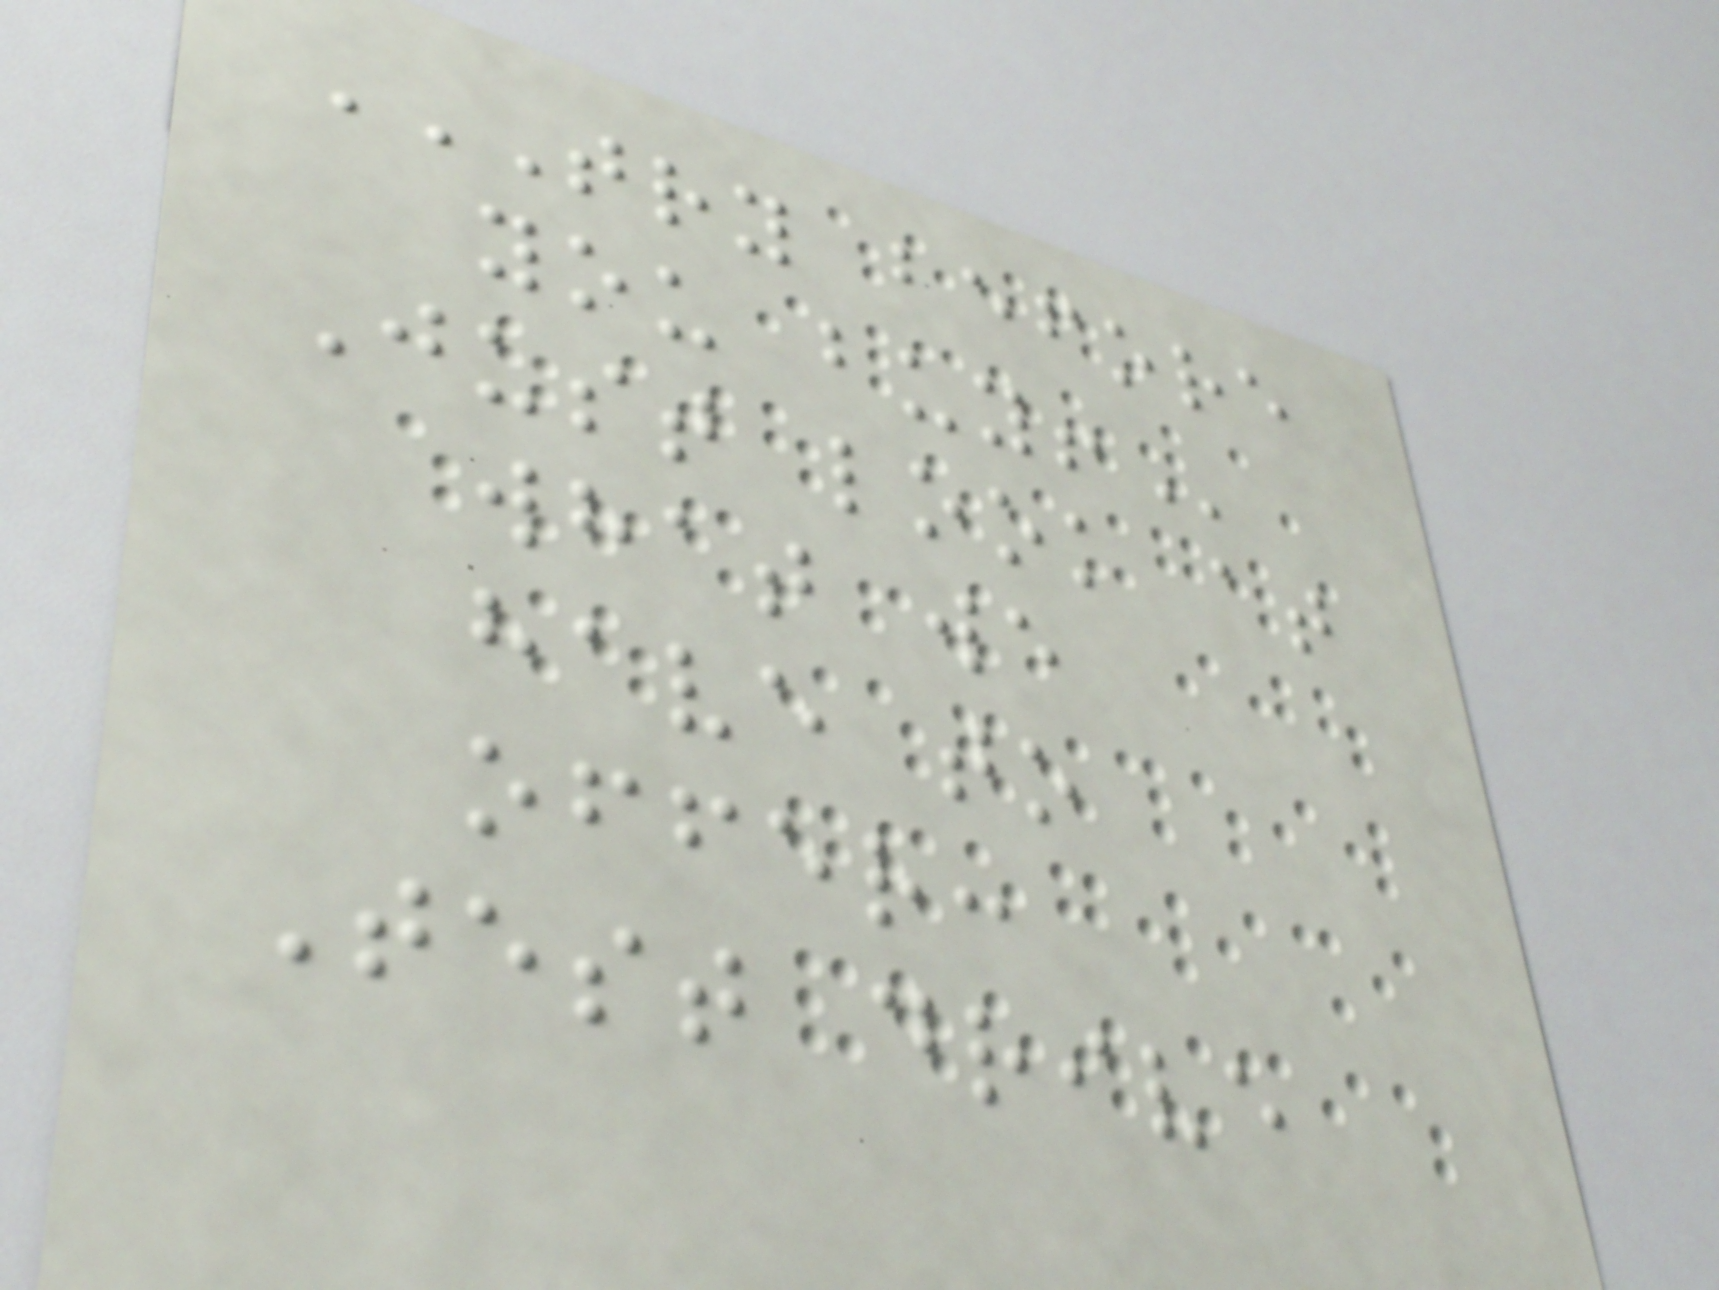TRY BEFORE
YOU BUY!
Just look at
what we
have to
offer:
Test drive
